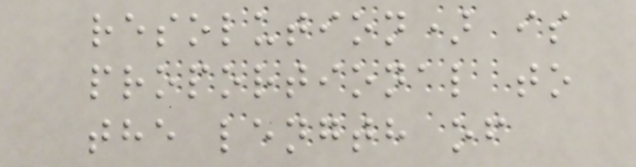resolution) is
proportional to
the length of
